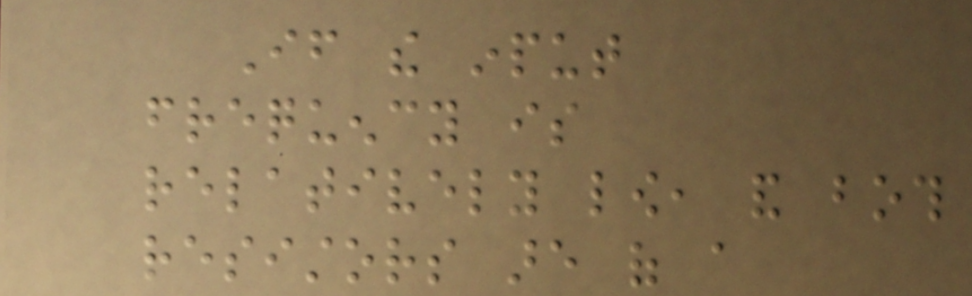If the input
frequency is
relatively low, and both
resistors are of a
